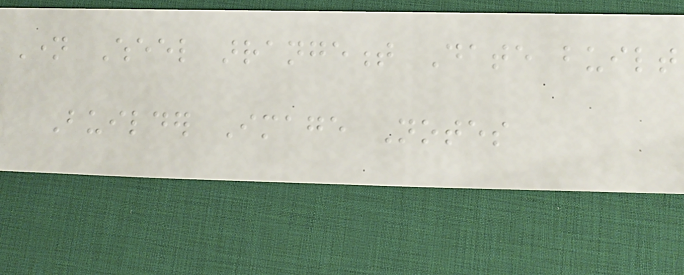Name Wheel arrangement Date built
Builder Image Notes
